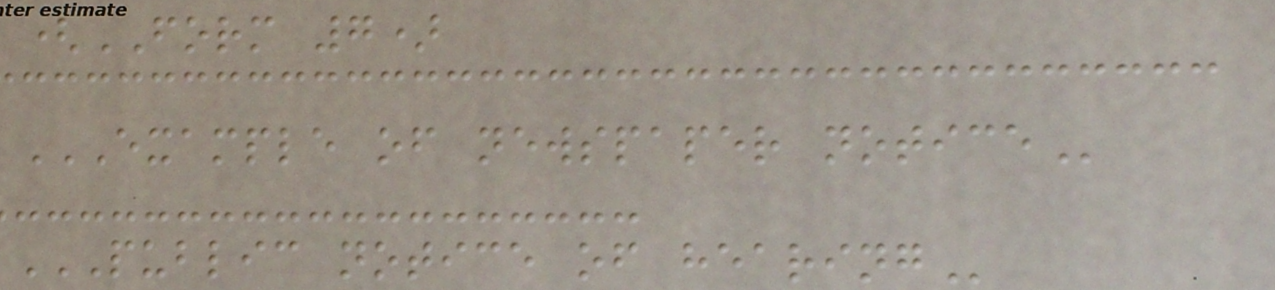(FORM 7)
EXAMPLE OF NEWSPAPER NOTICE
PUBLIC NOTICE OF HEARING
